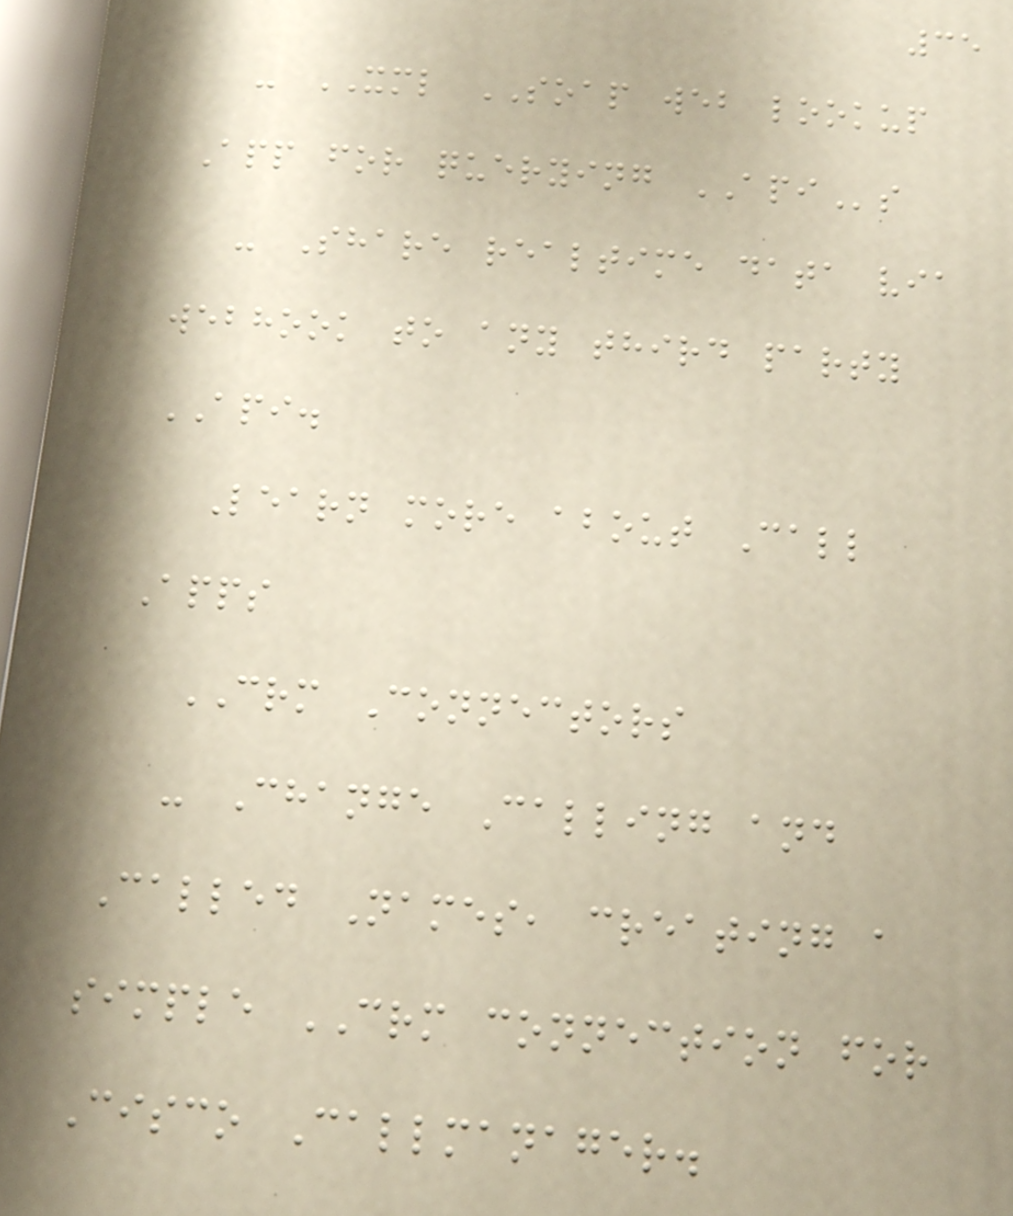35
- XML SOAP web lookup
App for querying APIs
- Share realtime data via
webhook to any third party
API.
Learn more about Call
Apps
CRM Connectors
- Change Calling and
Called Names, creating a
simple CRM connection for
Cisco Callmanager.
